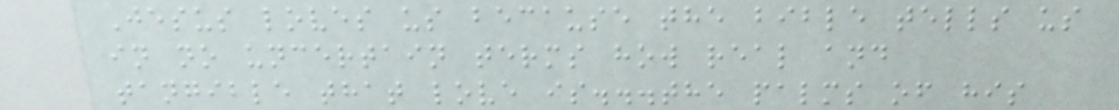Jesus loves us because the bible tells us
in no uncertain terms how real and
tangible that love is...the palms of his
